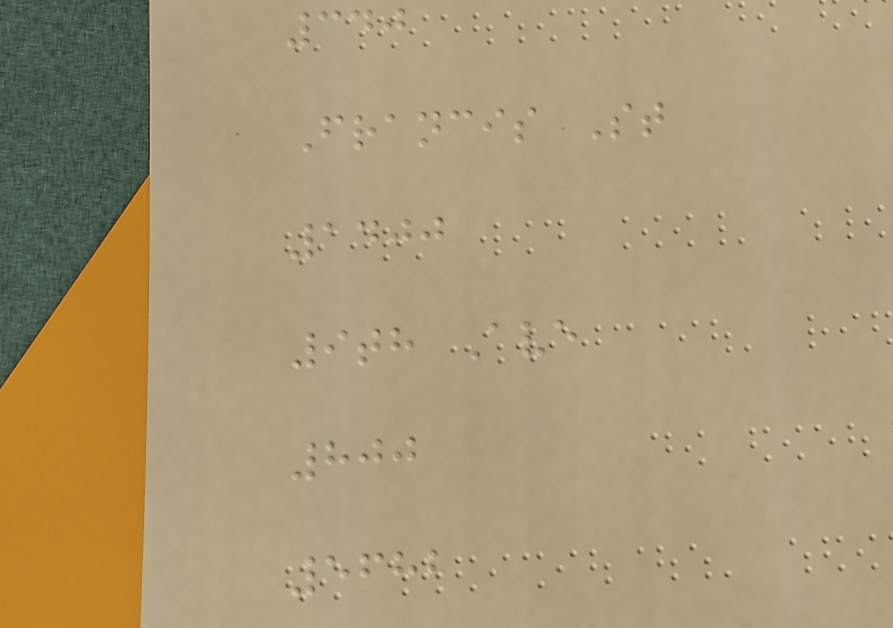340
Francis St
1400
9th Ave
800
5682
